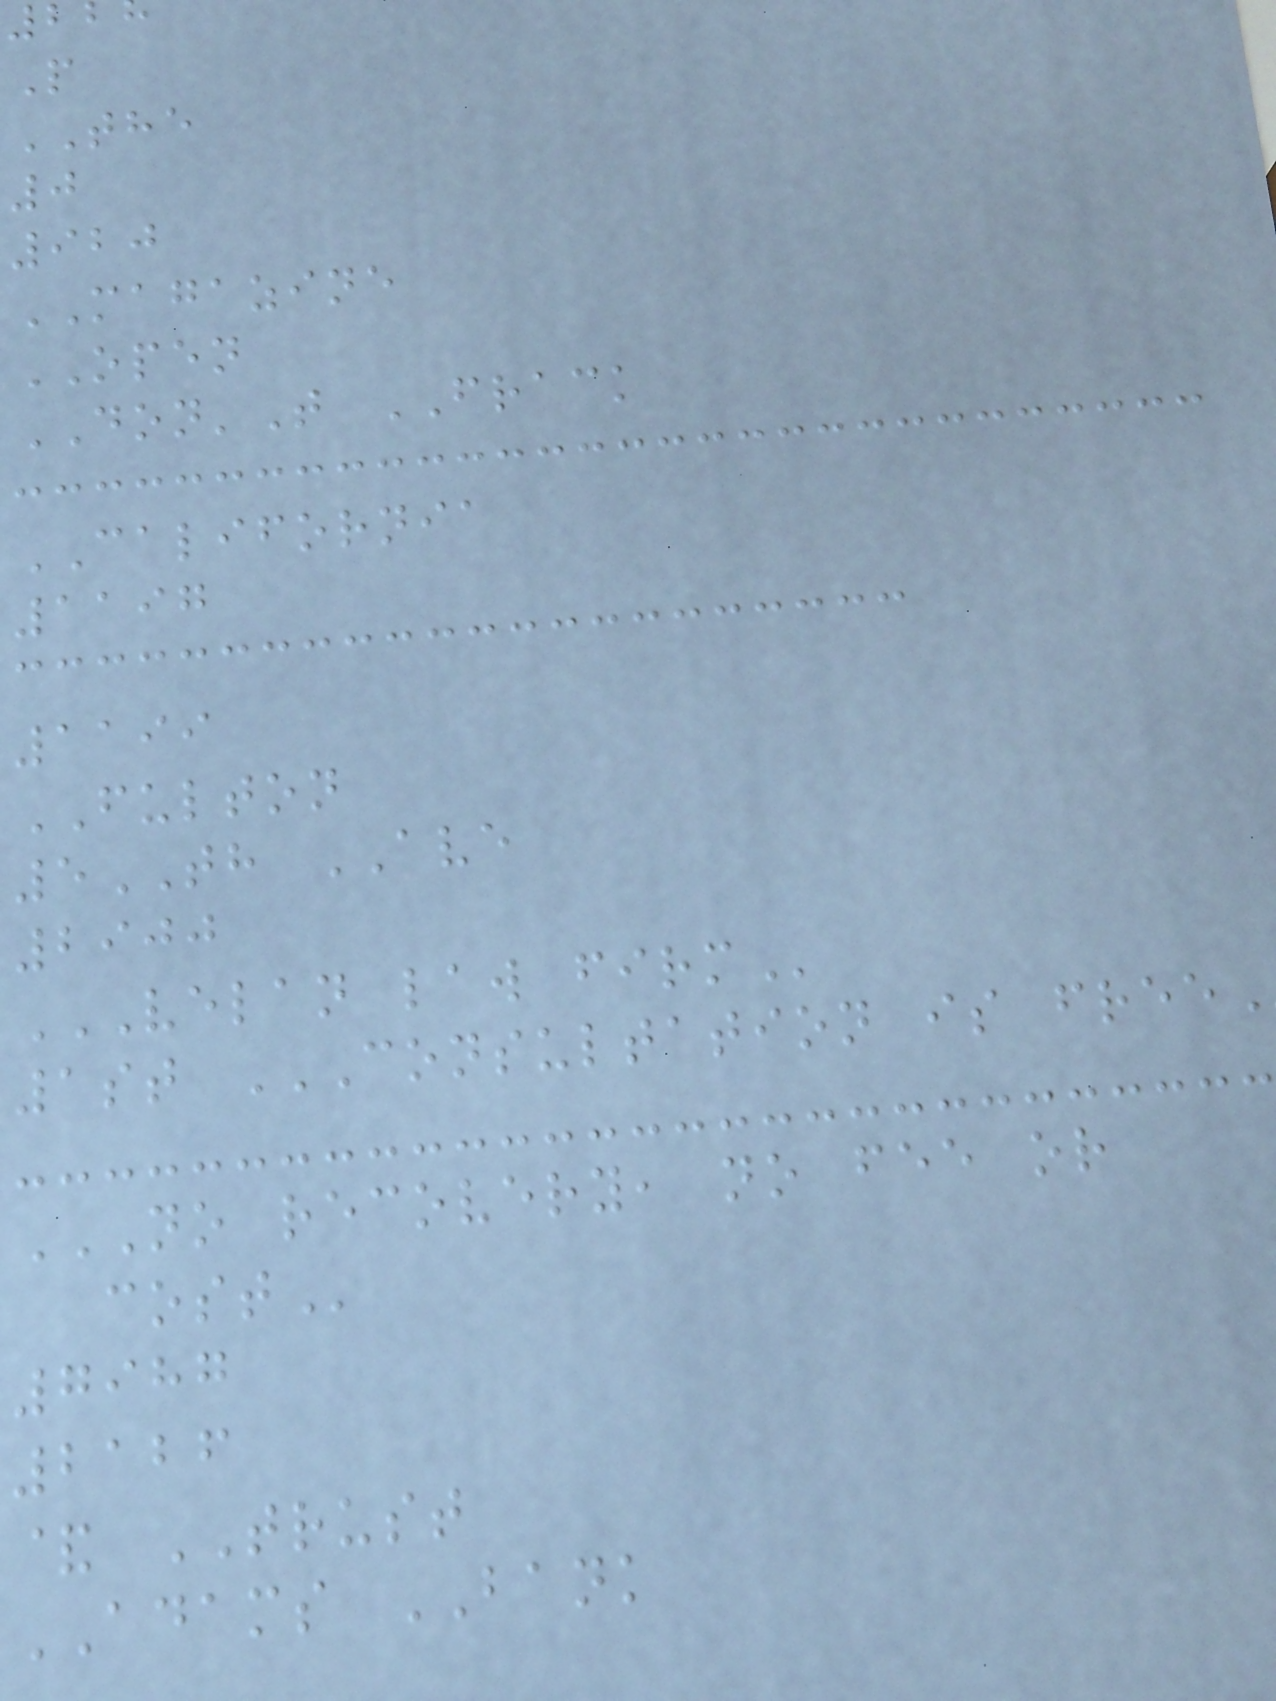P
THE
0
920
MAGAZINE
OPEN
DON'T FRACK
CALIFORNIA
1197
1199
FULTON
5TH AVE
2900
VELAN LAW FIRM
NO RECOVERY, NO FEE OR
7987
2126
& TRUST
ADAMS BANK
